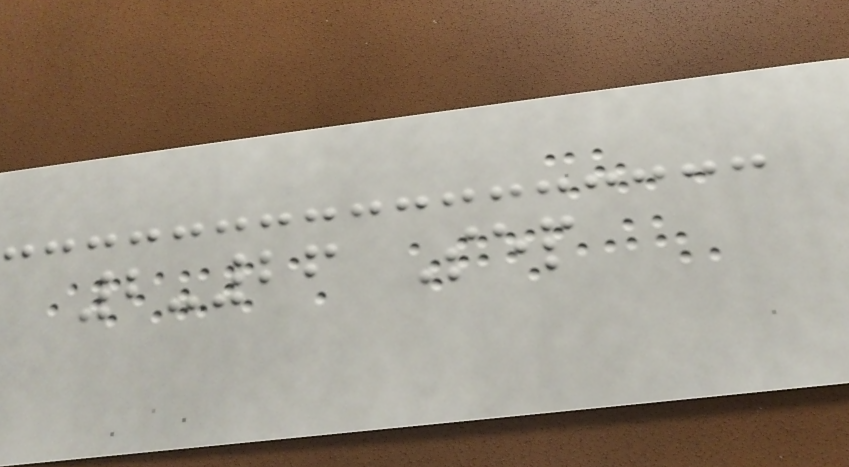2-26 Sep
